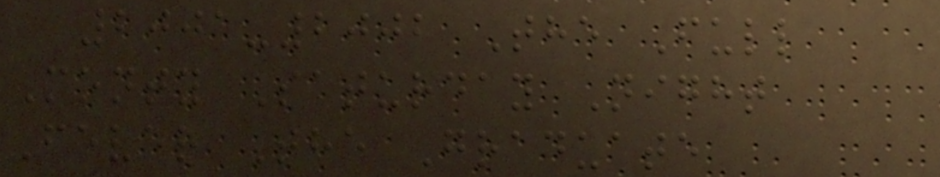2001-2002 The Full
Monty Saturday Night
Fever The Graduate
